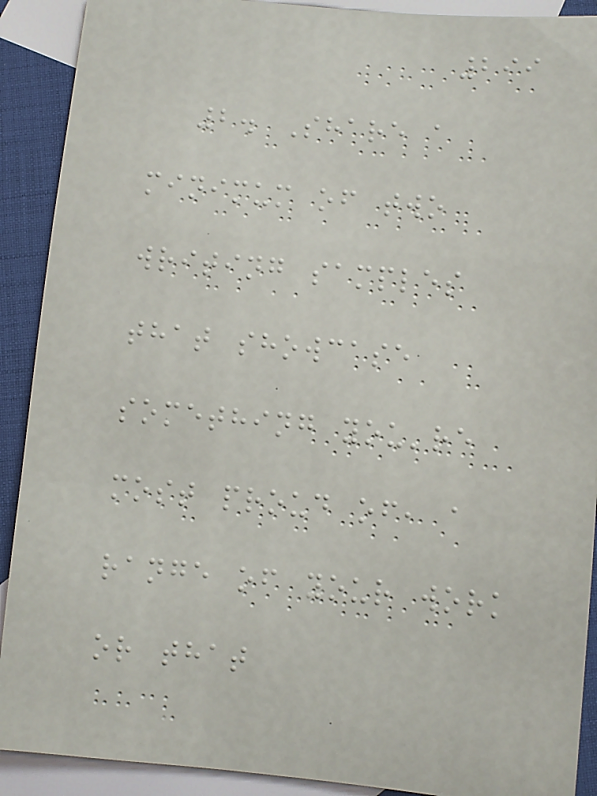299
2. Share a
minimum of two
writing samples
that showcase
something you're
most proud of, a
range of your work
or that
